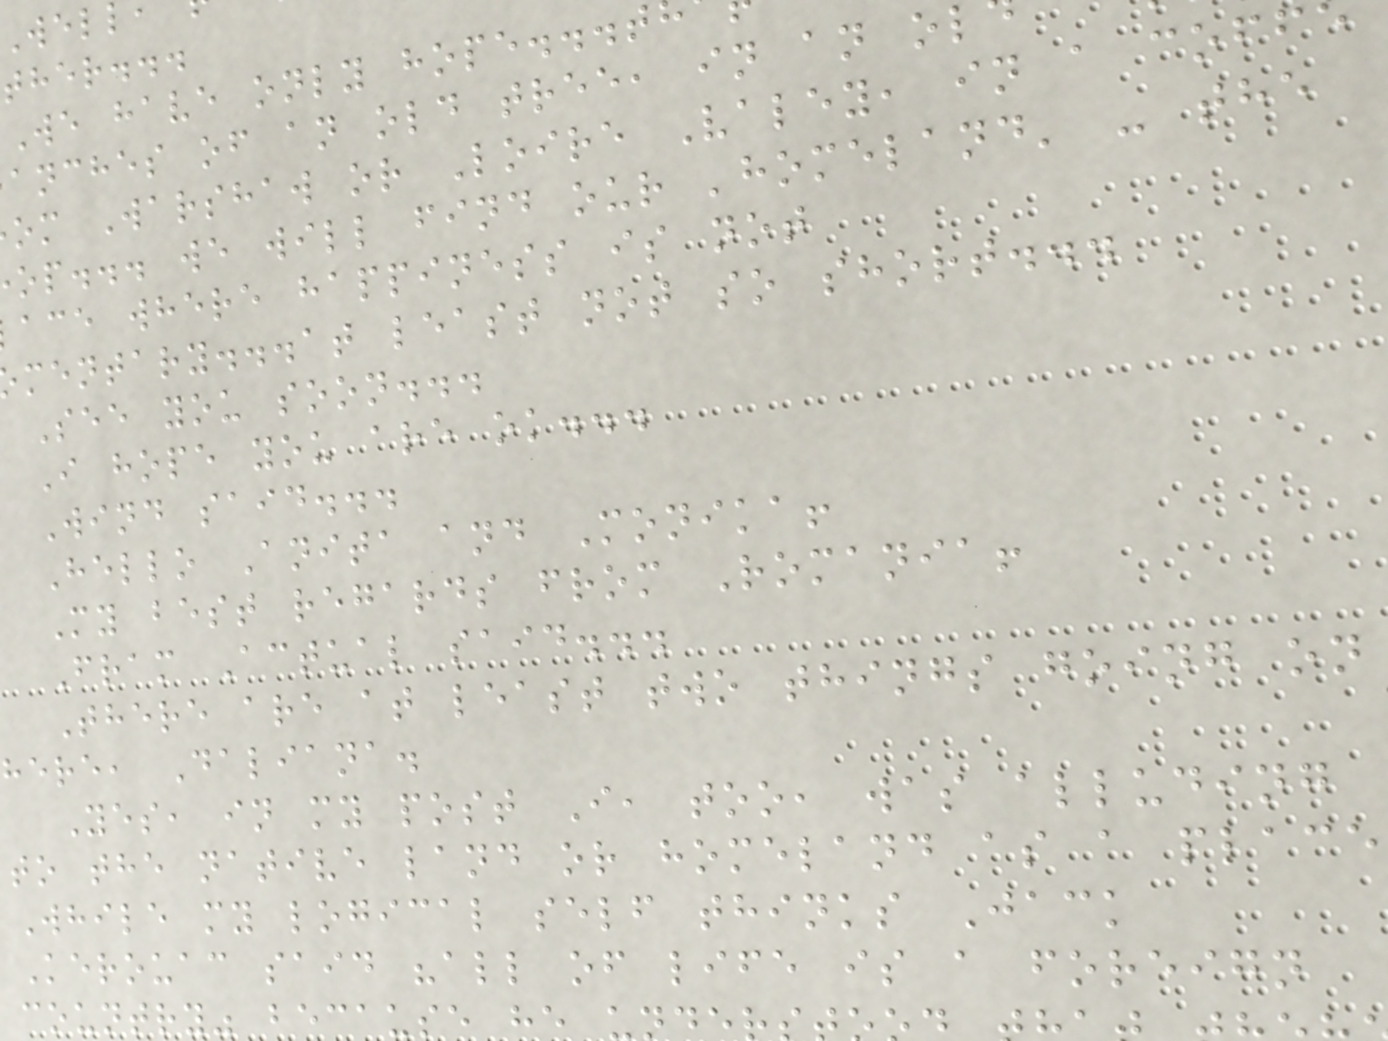ther...
We have only hope...t
anches of an old tree, in an ol
om Warshaw or Loire Valey, in a coff
op... we will find our 'homeland' - the
ace where happiness is not
mentary...at least not so short...
See you soon...
I hope you are ok...
Wind said...
Hello Anita and Monika!
My best regards from Romania!
Fram Actual said...
There are at least two things going on
here, Daliana.
Yes, in my post I, too, was alluding
to the native land or homeland as a place
While my logical self thinks Jack
Kerouac said "all of life is a foreign
country" because he
